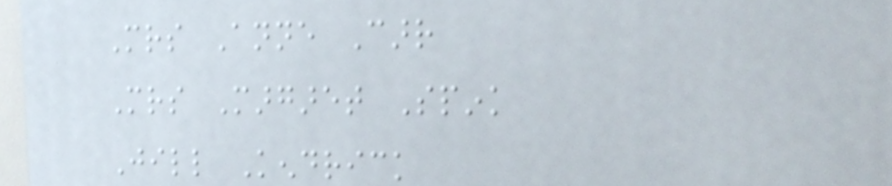Mrs Anne Carr
Mrs Margaret Spink
Jill Kendrick
